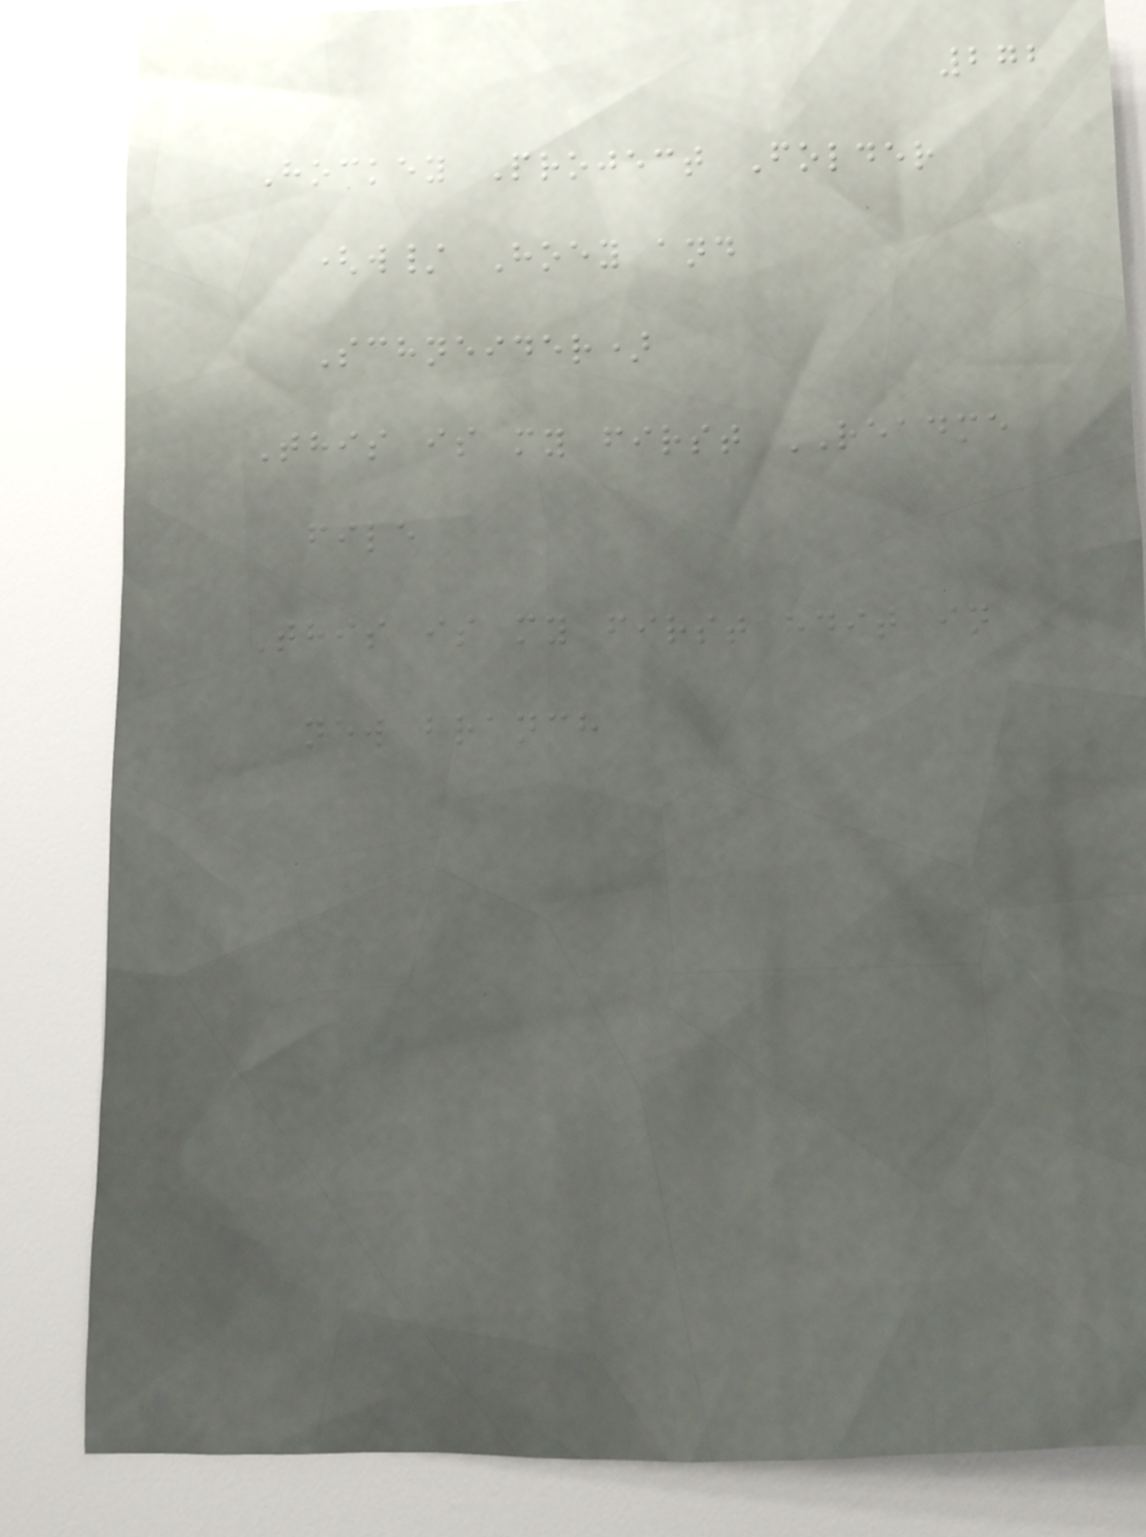272
Hockey Project Folder
(w/ Hoey and
Schneider)
This is my first README
file
This is my first edit in
new branch
